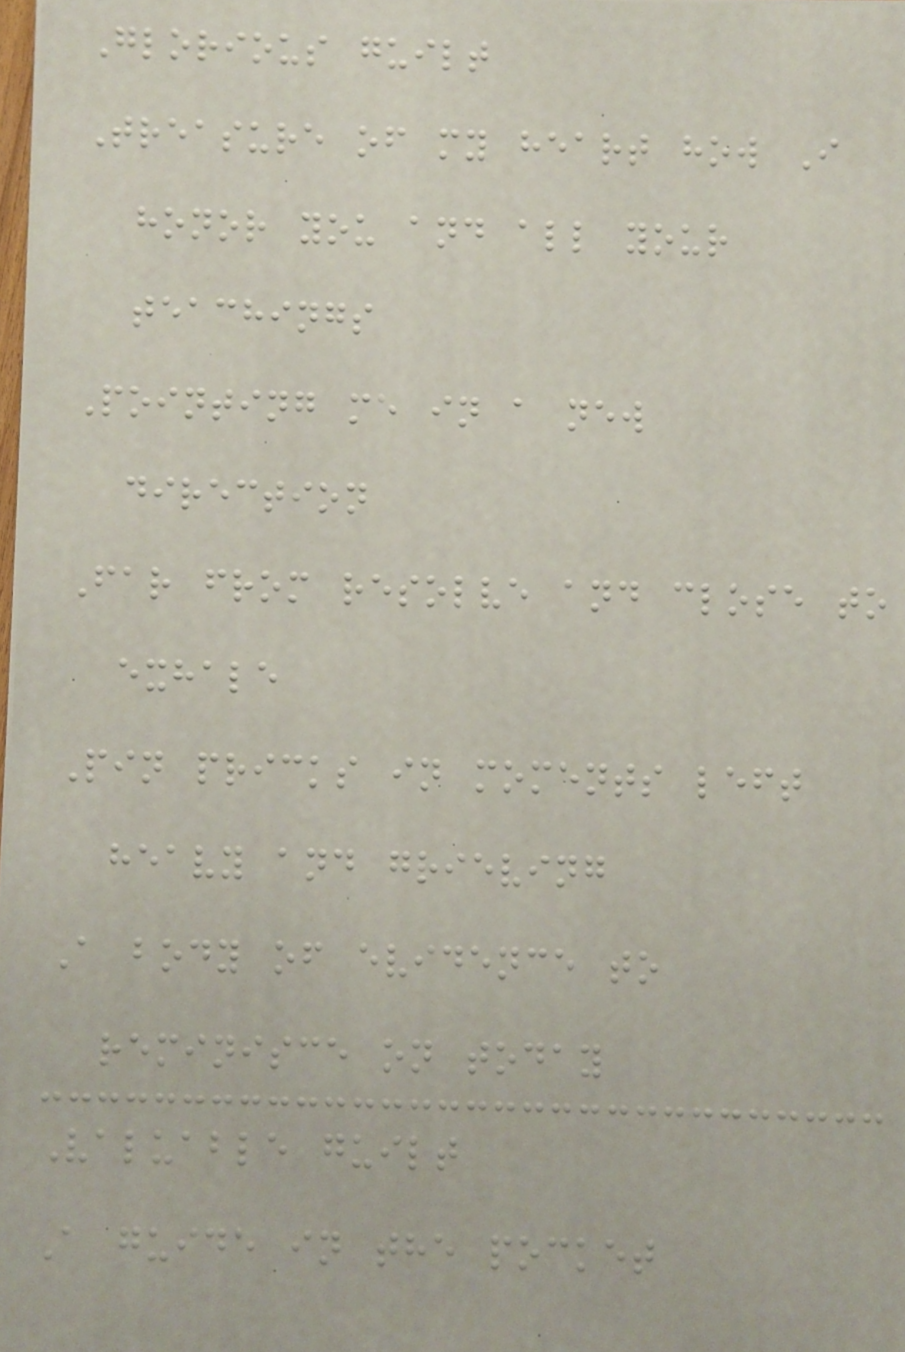Glorious guilt
Treasure of my heart how I
honor you and all your
teachings
Pointing me in a new
direction
Far from resolve and close to
exhale
Pin pricks in moments left
heavy and grieving
A body of evidence to
reminisce on today
Valuable guilt
A guide in the pocket
